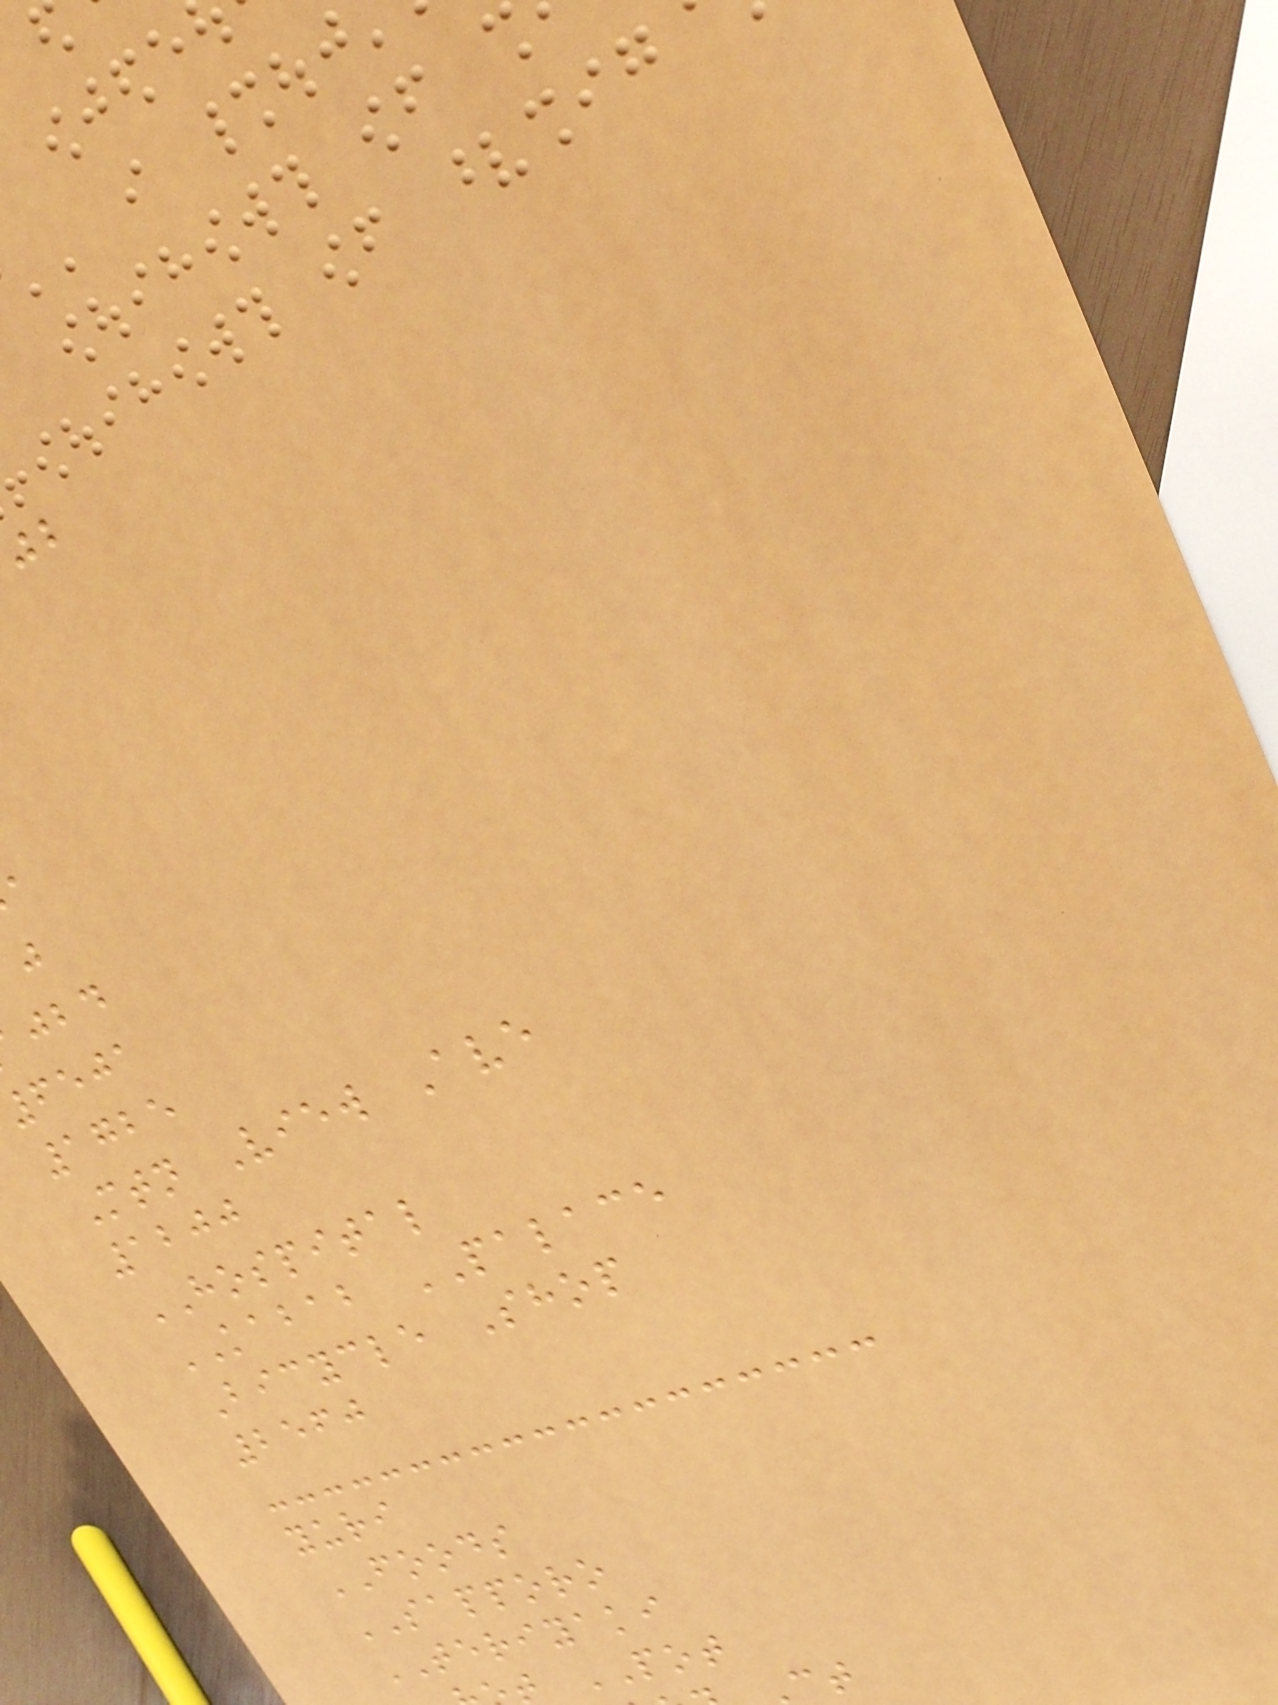6501
1725
Mtn View Ave
1200
HOSPITAL
KABAB PALACE
Bicycle Shop
2560
yuri
FOODS
SAPPORO
TERIYAKI
t POT
